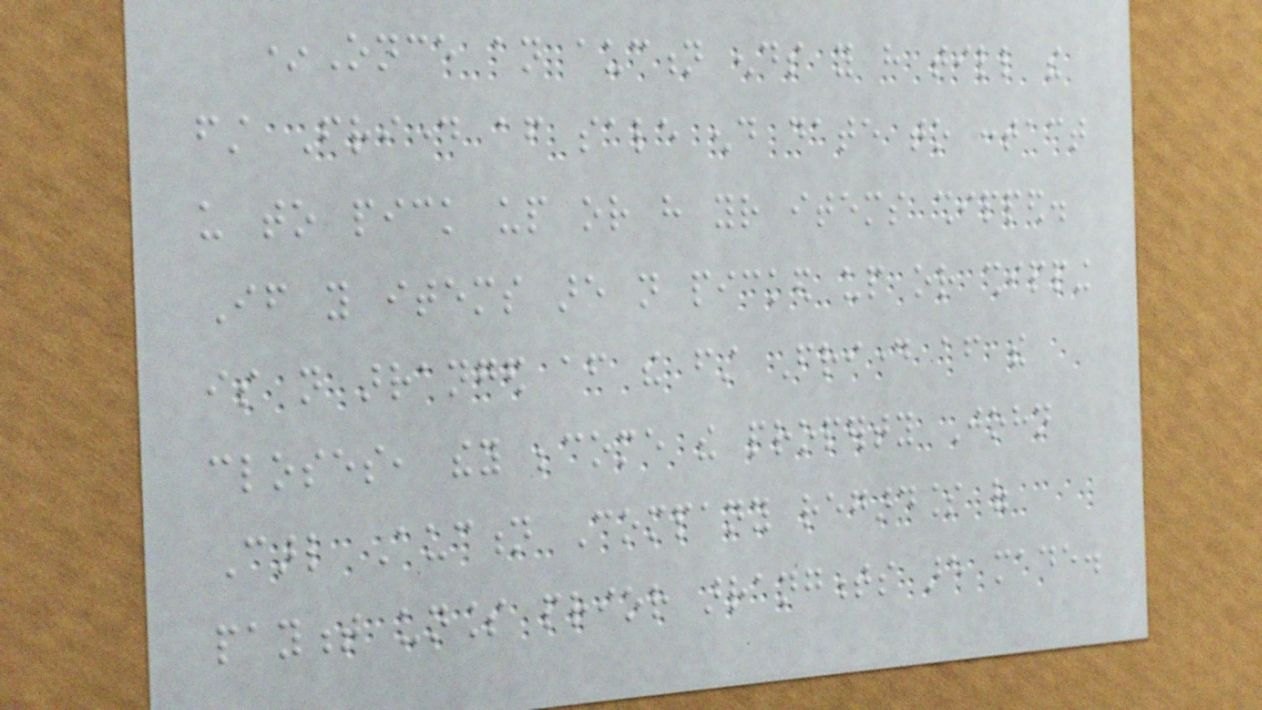*Once an auction ends you have till the
first Friday after sale end date to contact
us to pick up or have your items shipped.
If you items are not picked up or shipping
is not arranged after the first Friday after the
closes, they become the property John
Carl Auction Company regardless of
payment unless prior arrangments are made.
